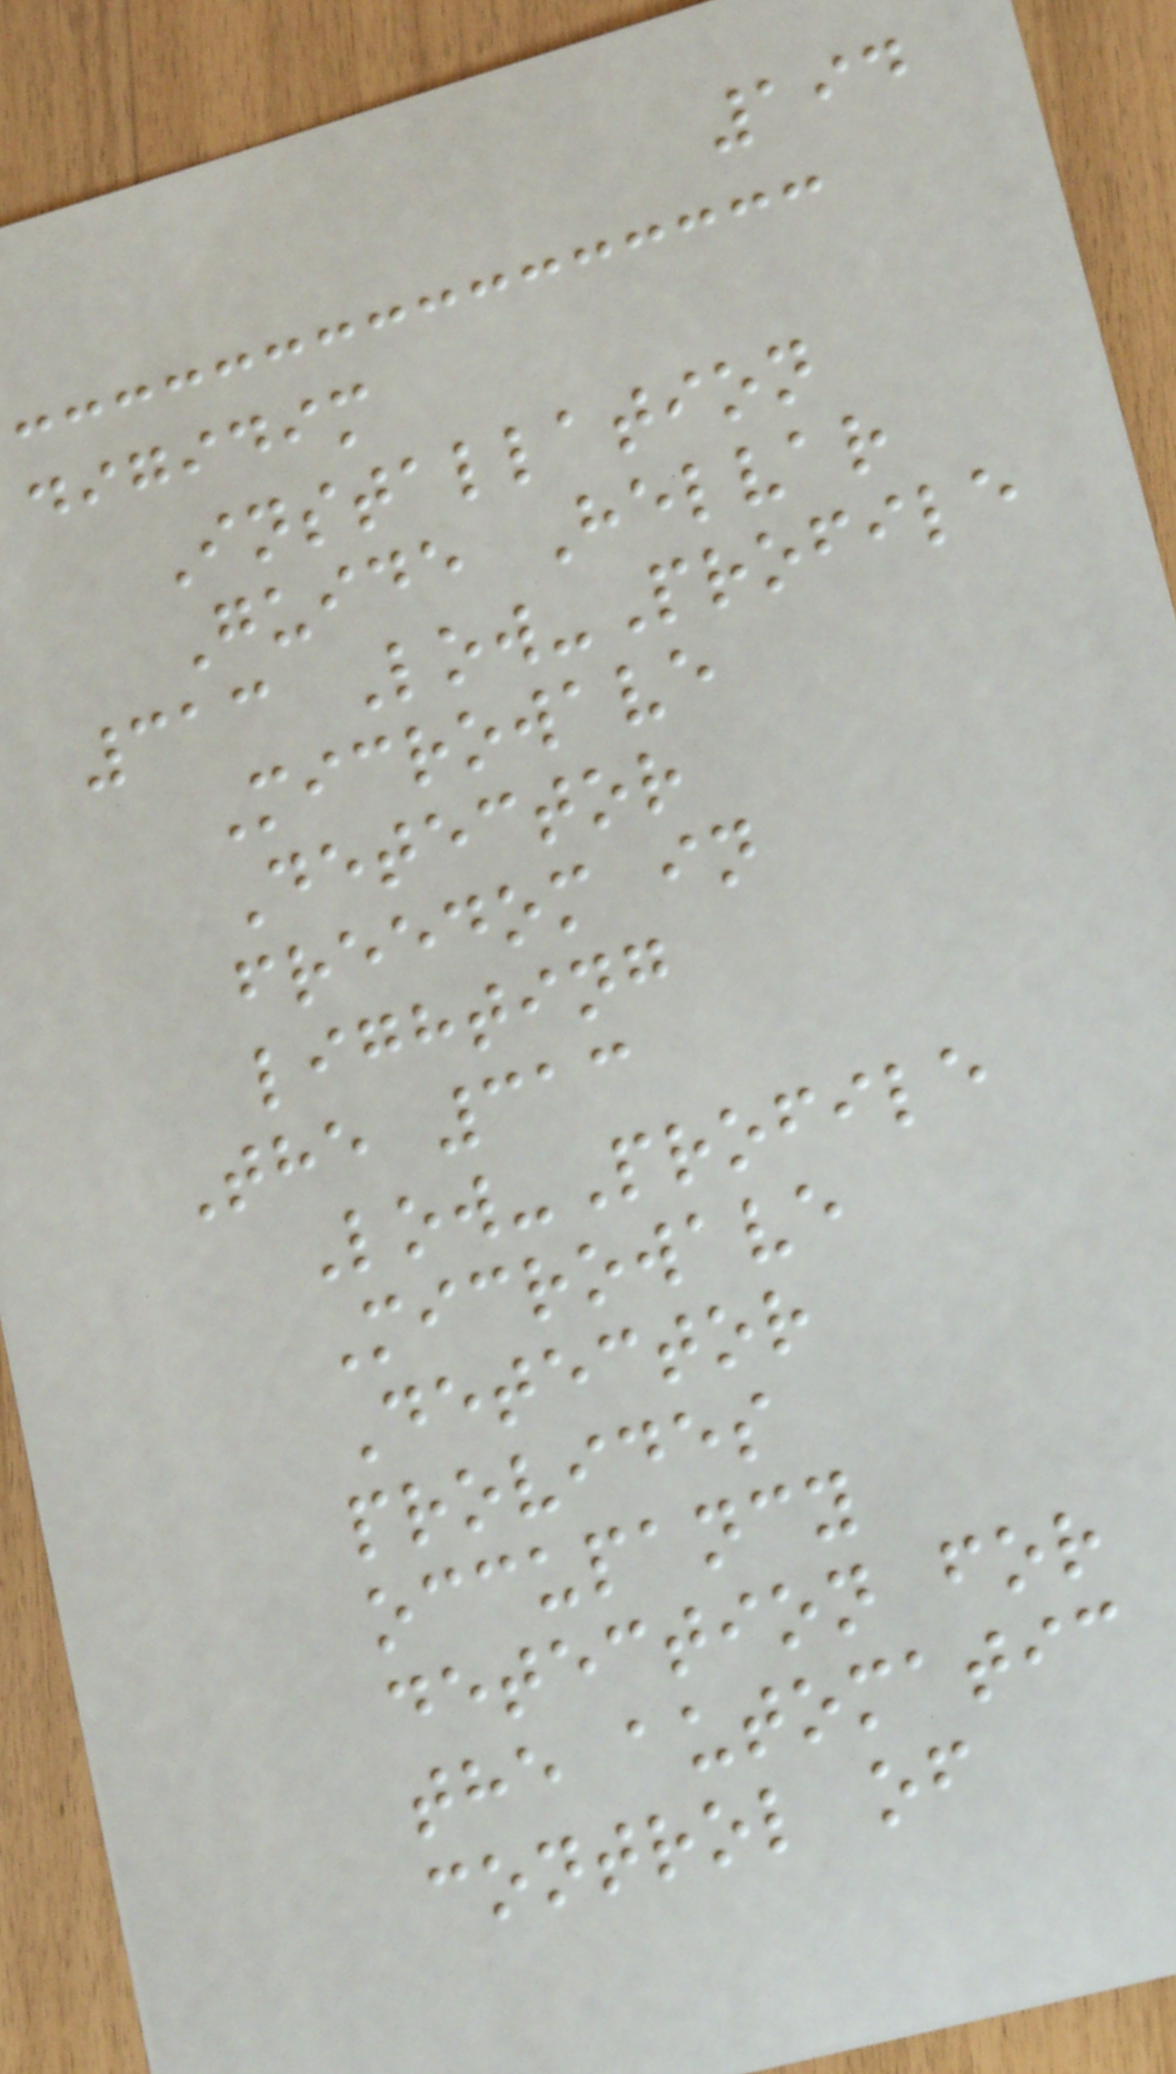194
digidim
Installation
Guide Helvar
313 Low-Profile
Microwave
Detector
freedom in
lighting
The 313
Low-Profile
Microwave
Detector
provides
occupancy
detection for
the automatic
control of
